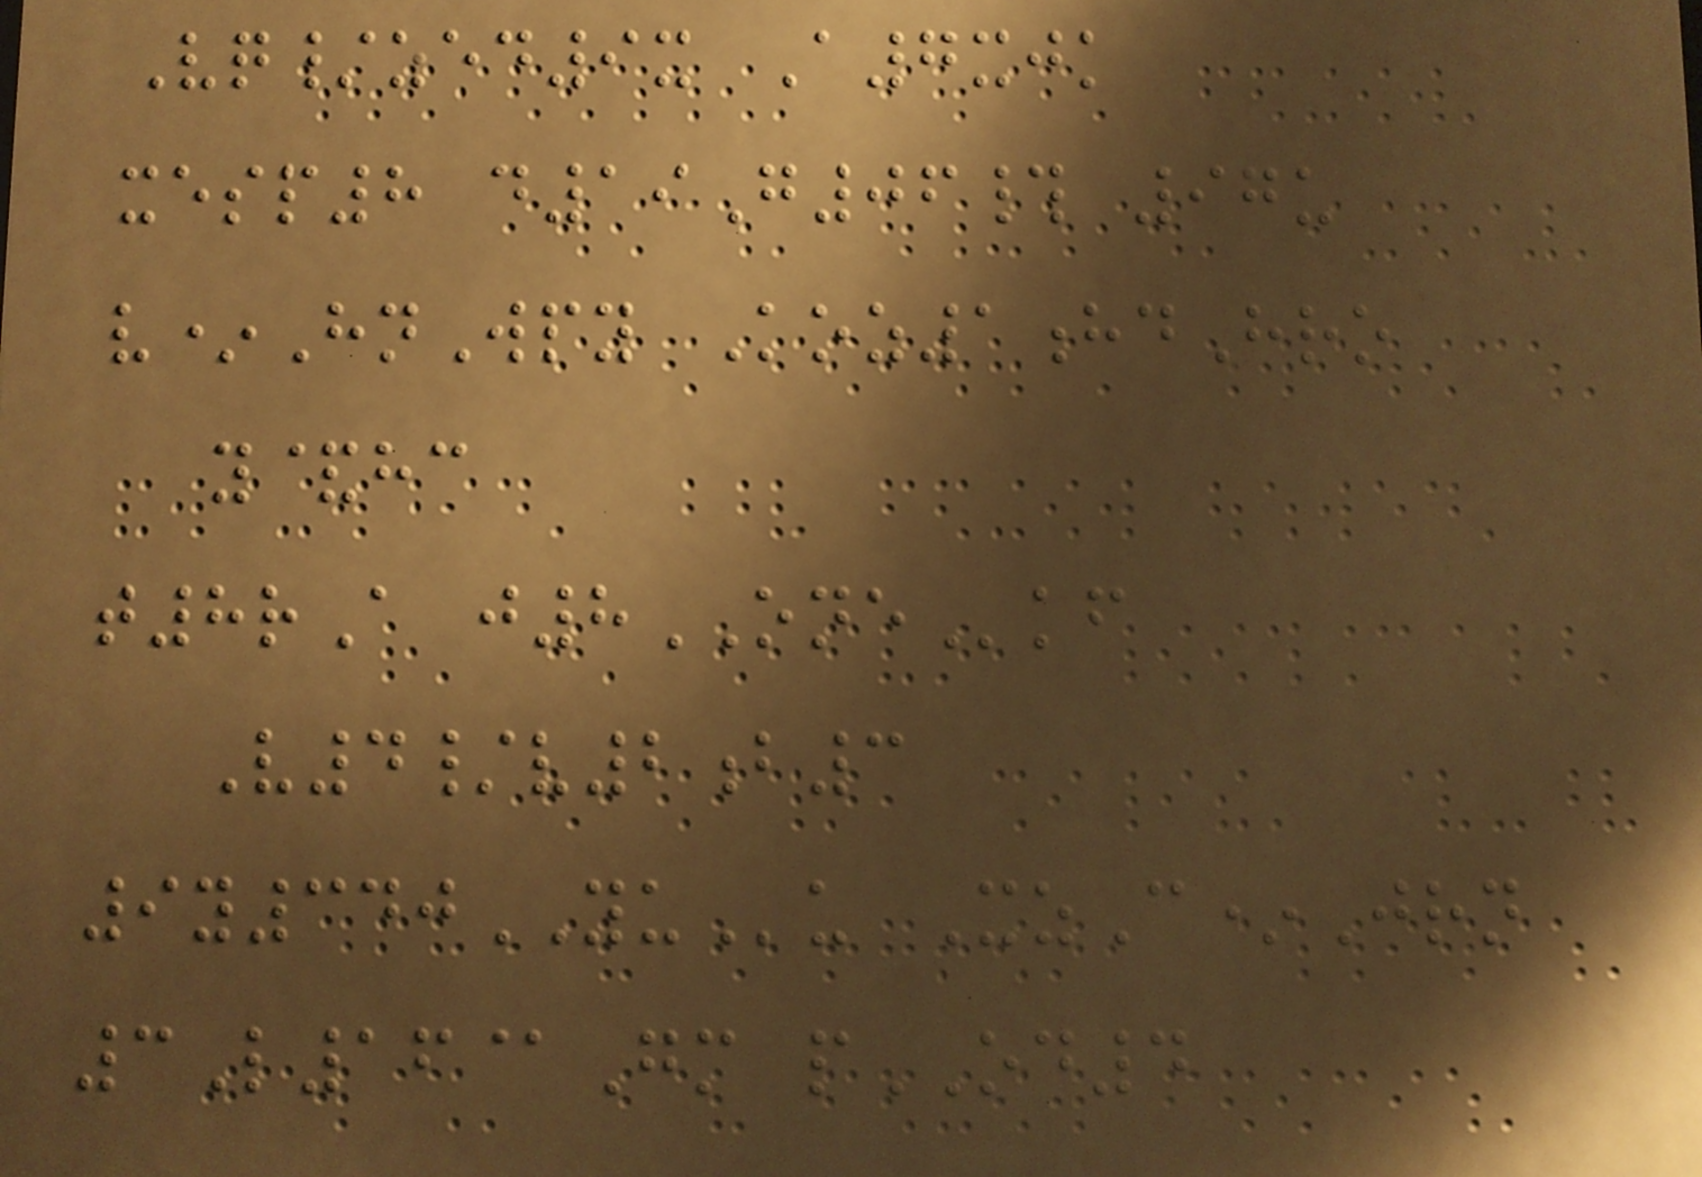Vq/zed9x A7xjk
xesp8 d19G06# 97u
v*HnWpy Koz1hdHro
y&hc
t8rA j8ONEkf
V4/v2b3
9y340YUu XzC*Jrn
3L16@Gm pOD4
